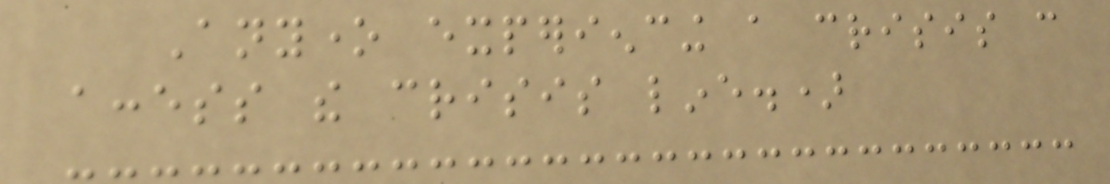Anyone experiencing a crisis can
access the crisis line.)
